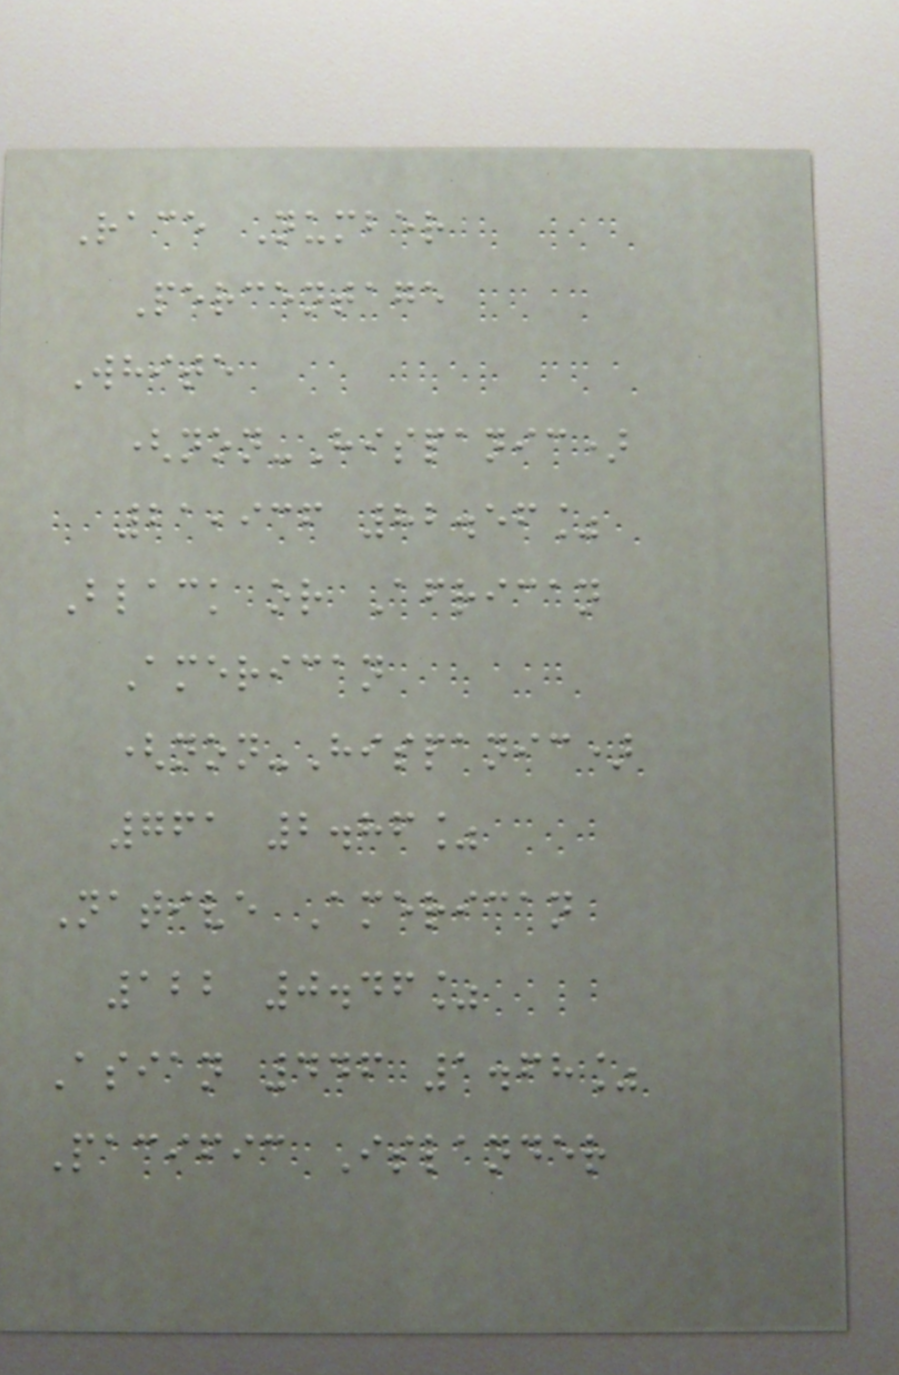Race Number
Percentage
White
(non-Hispanic)
21,936 82.56%
Black or African
American
(non-Hispanic)
761 2.86%
Native American
122 0.46%
Asian 446 1.68%
Pacific Islander
